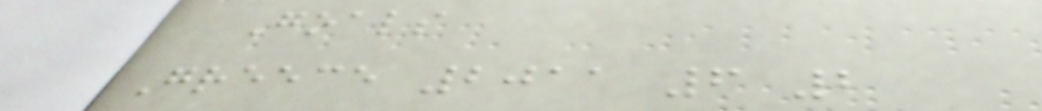Goals
Greece 2011 6 2
